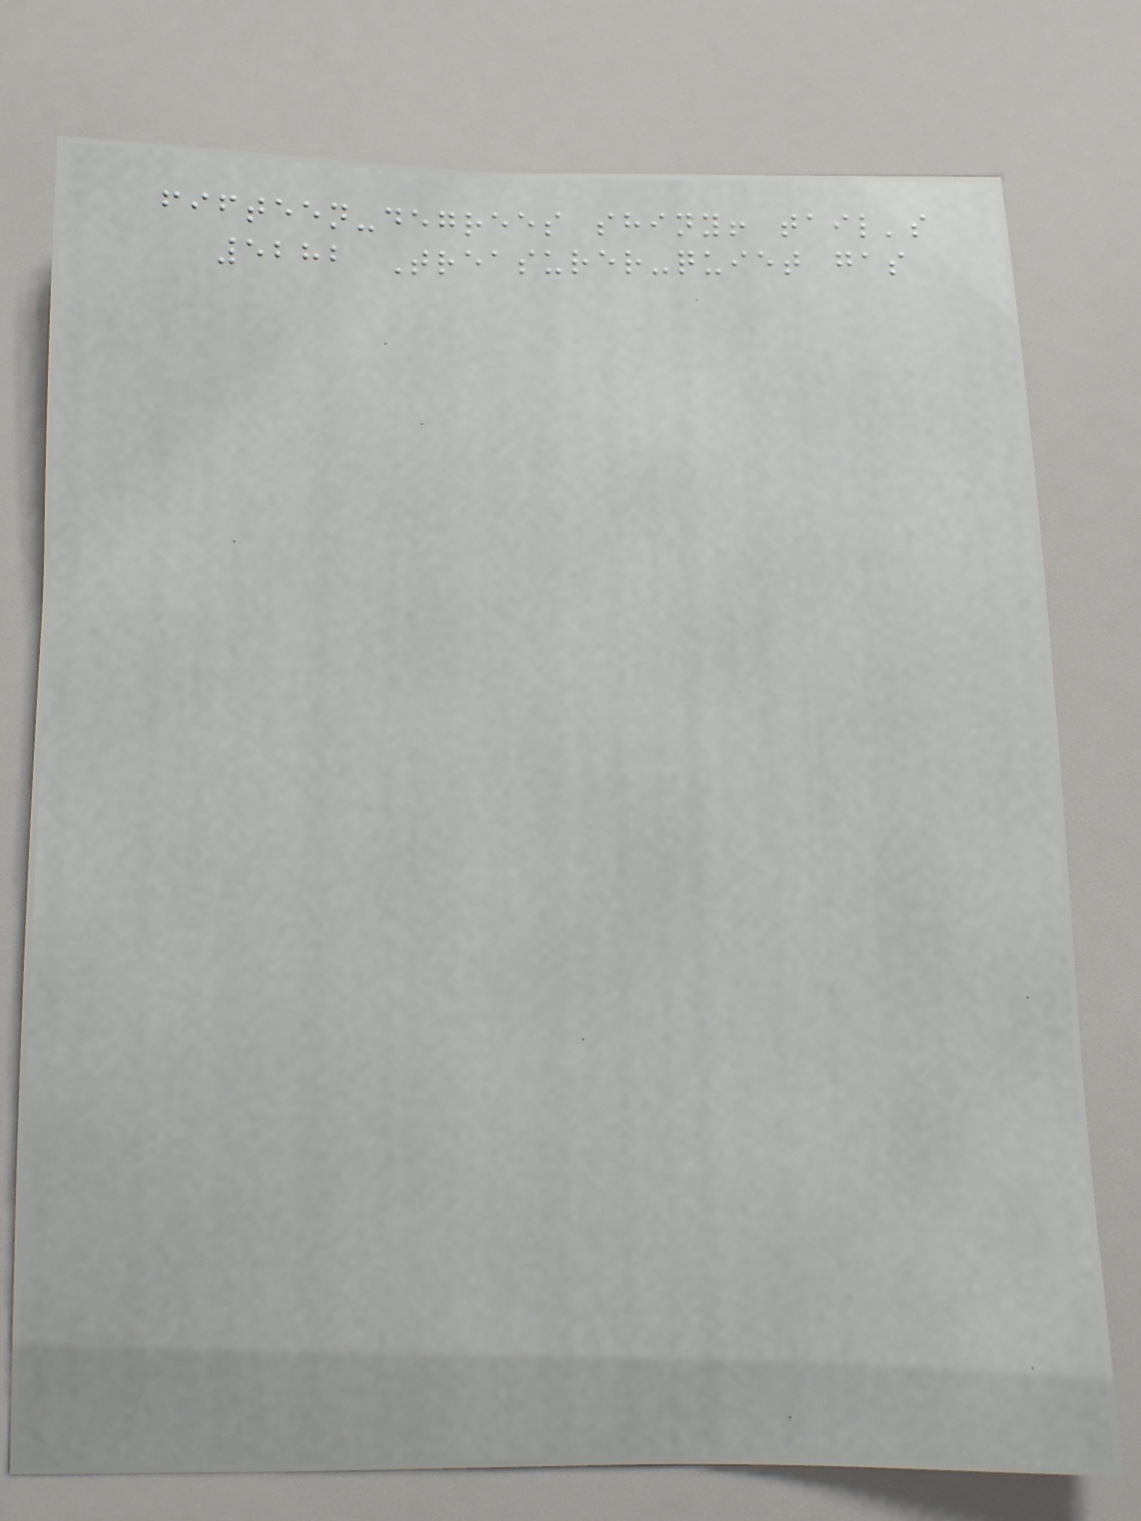fifteen-degrees shiny! tail's
5282 Treasurer-quiet gas
